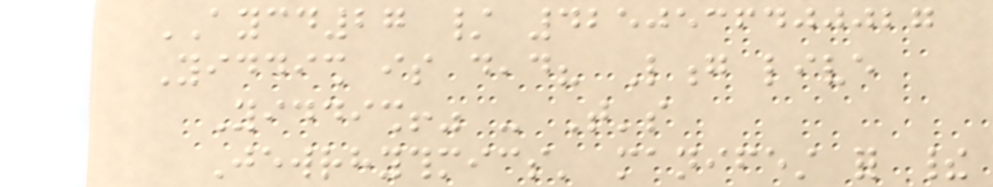AYCD27 / 4250536400027
Yiddish is dead? Long live
Yiddish!" - That's
Jewrhythmics' manifest for their
